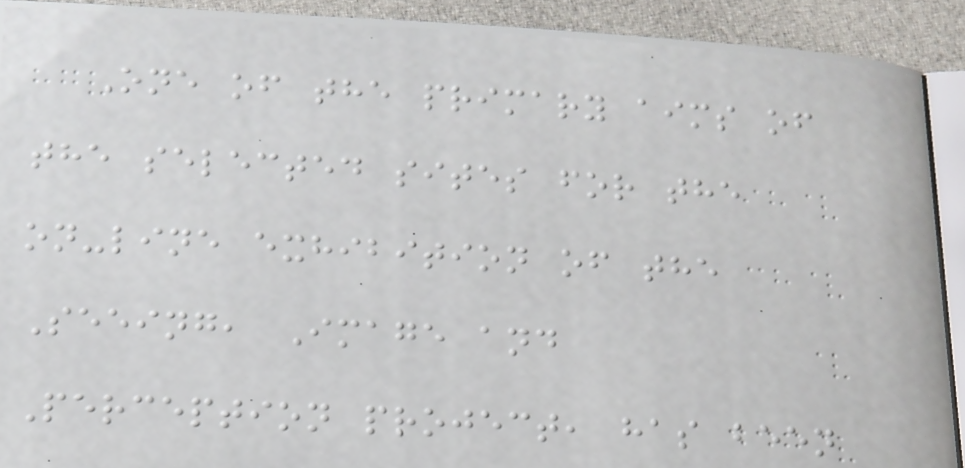One of the primary aims of
the selected sites for the
on-line exhibition of the
Seeing, Image and
Perception project, has been
